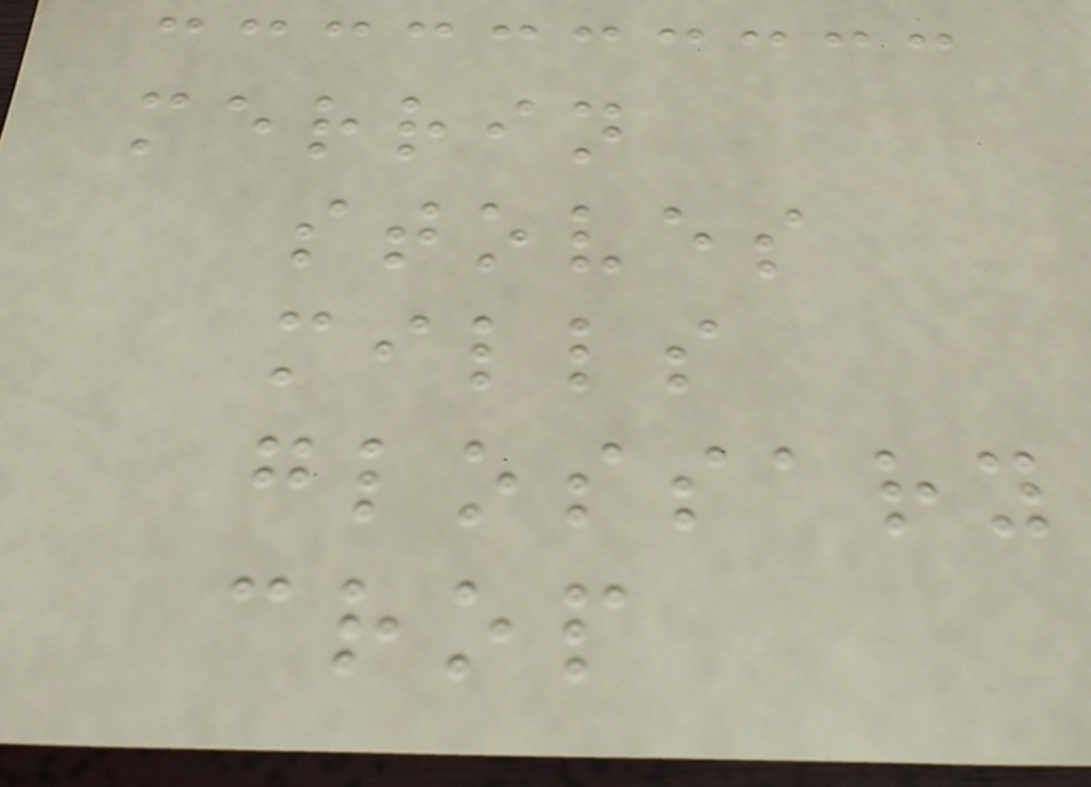merrin
stoves
mills
glossary
crop
